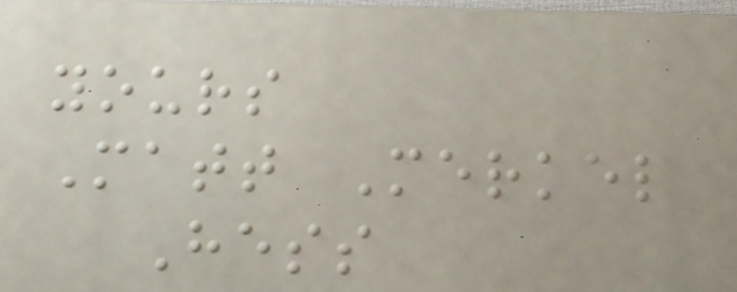yours
Matt Merkel
Hess
